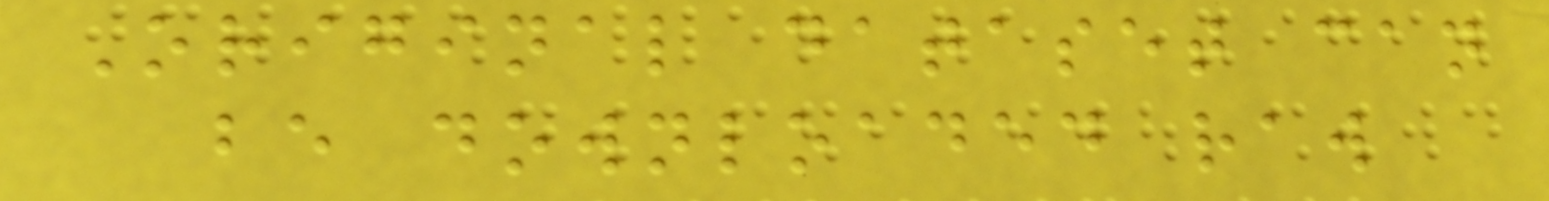Original dataset can
be downloaded raw
